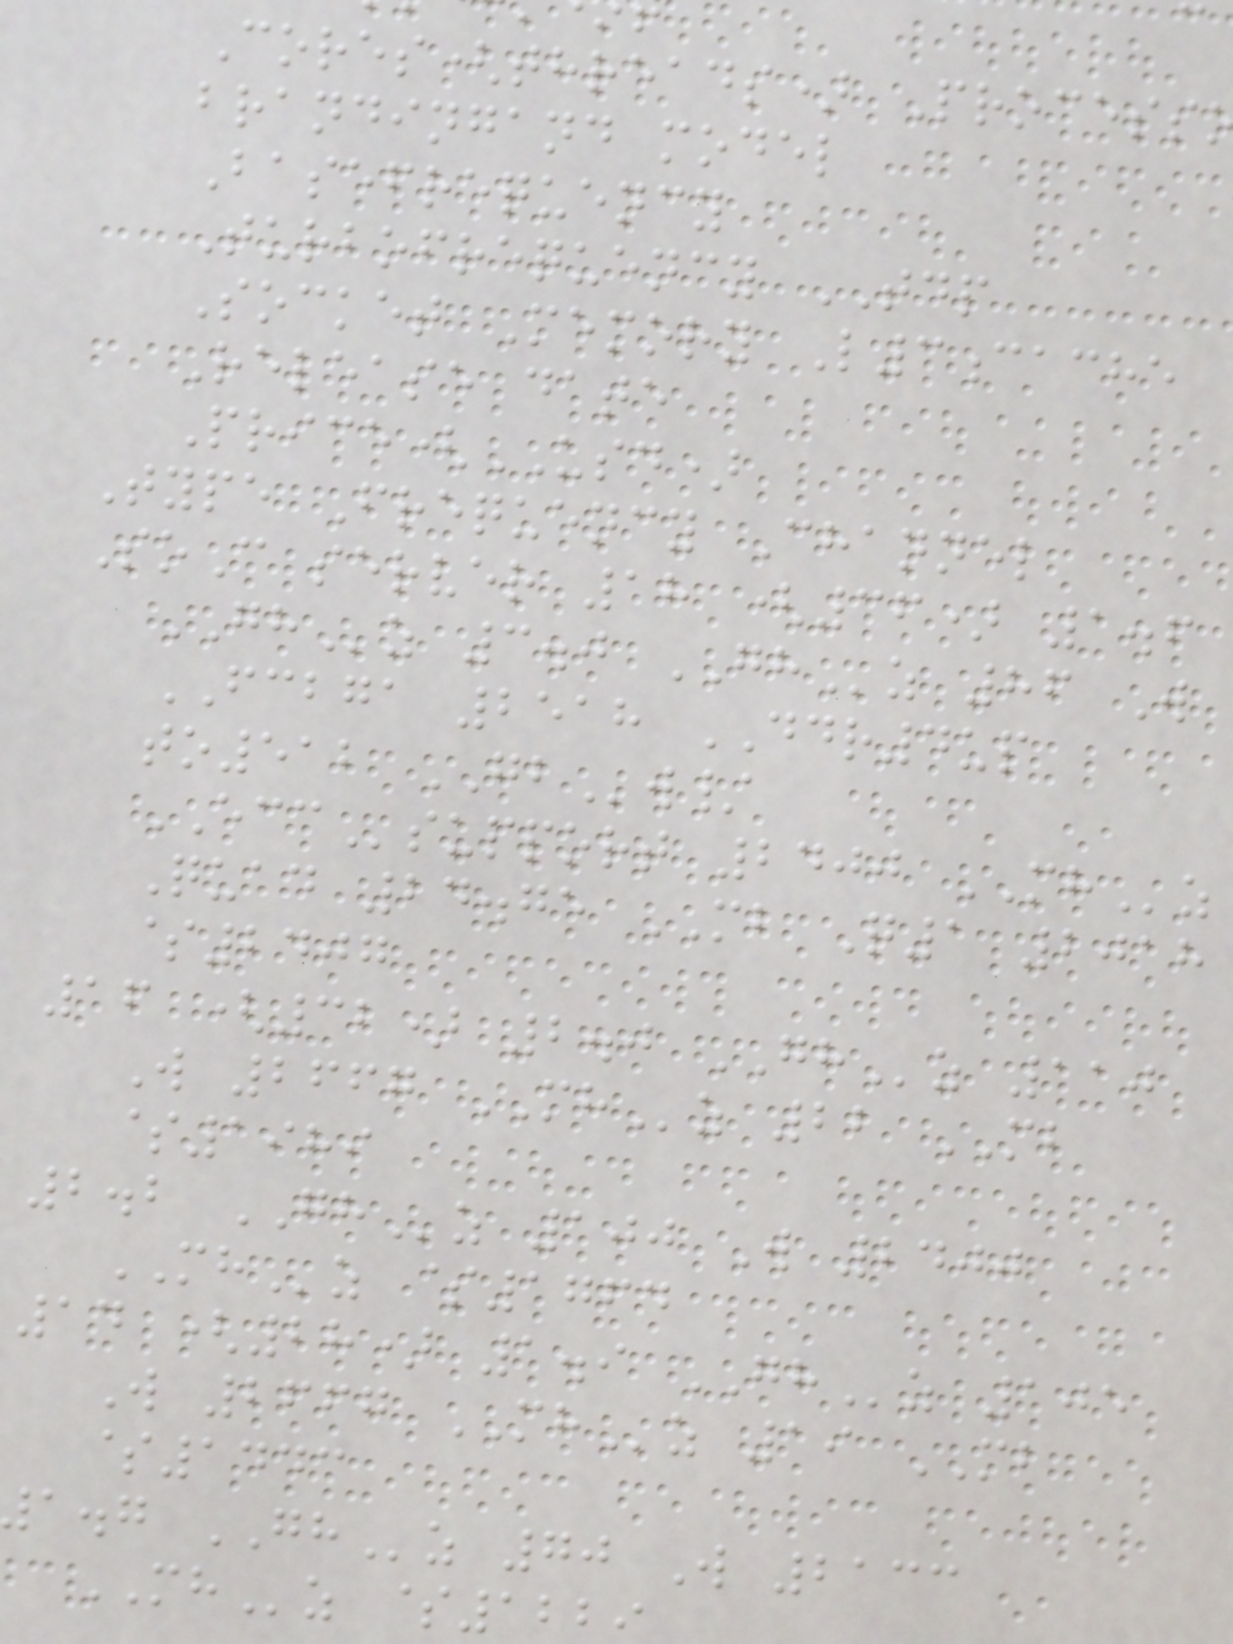Cores(threads) Process
brandingand model
Basefrequency
Turbofrequency TDP
Socket Memory L3cache
Release date
Price(USD)
Type Frequency Channel
SoC server 18 (36) 1.6
GHz 3.0 GHz 86 W
FCBGA 2518 DDR4up
to512 GBw/
ECCsupport 2400 MHz
Quad 24.75 MB Q1 2018
$2407
16 (32) 2.0 GHz 110
W 2667 MHz 22 MB
$1989
2.2 GHz 100 W 2400
MHz $1764
14 (28) 1.9 GHz 105
W 2667 MHz 19 MB
$1443
a.g GHz 70 W 2133
MHz $12
